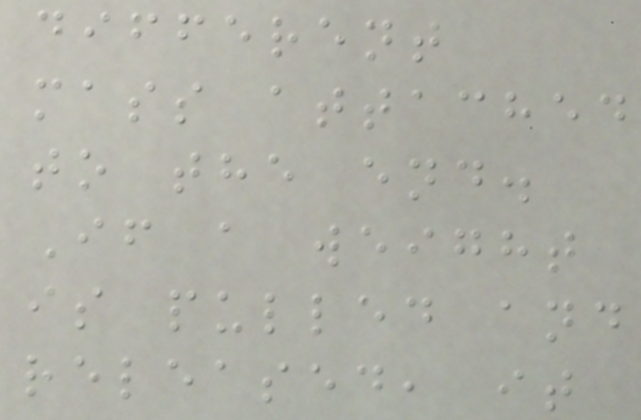different
mass attached
to the end.
If a weight
is pulled and
released, it
